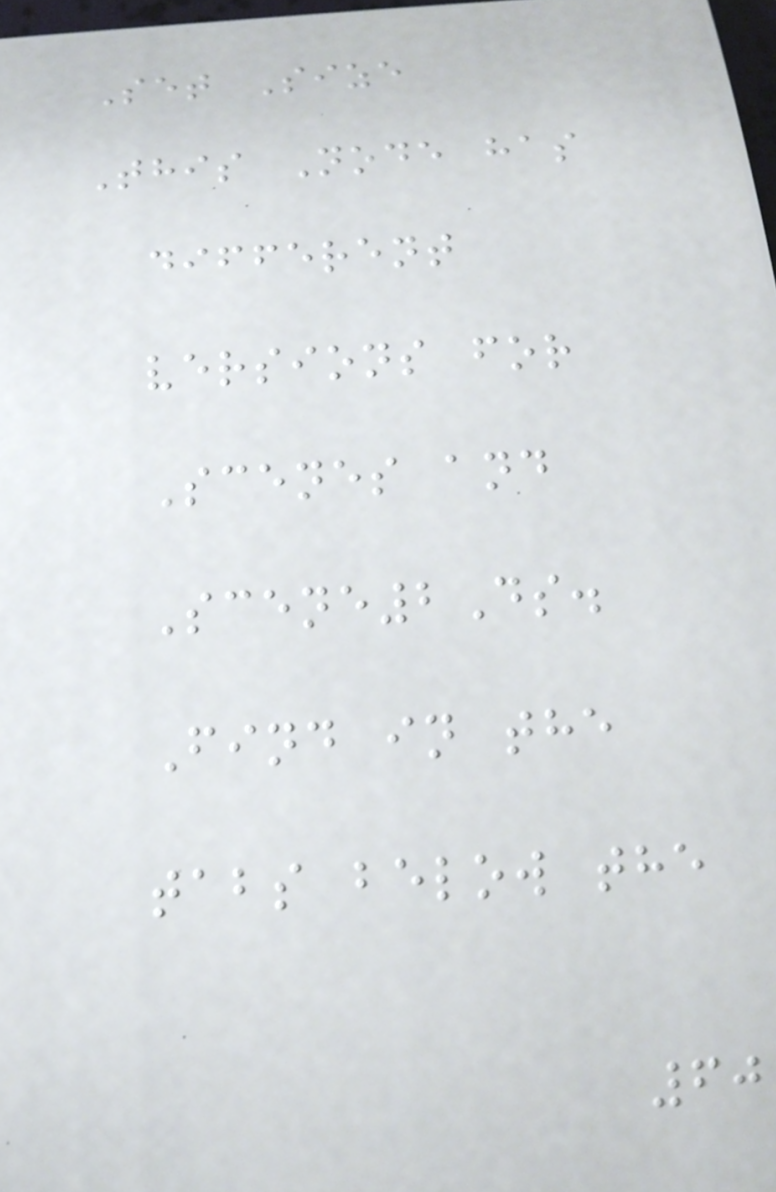Set Size
This Node has
different
versions for
Scenes and
Scene2Ds.
Find in the
tabs below the
60
